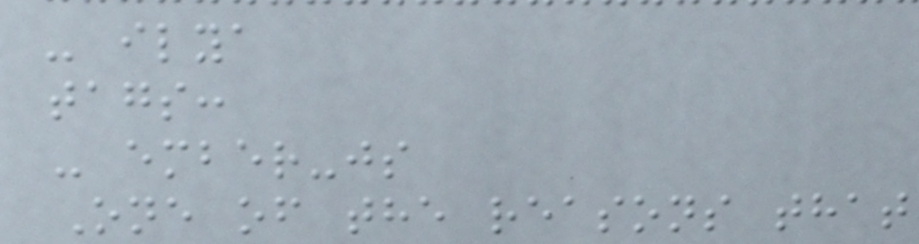- ilya
tags:
- ember-js
One of the reasons that
